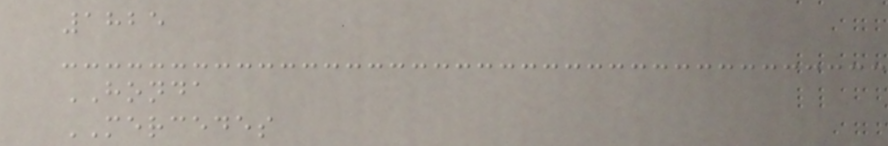1825
HONDA
MERCEDES
